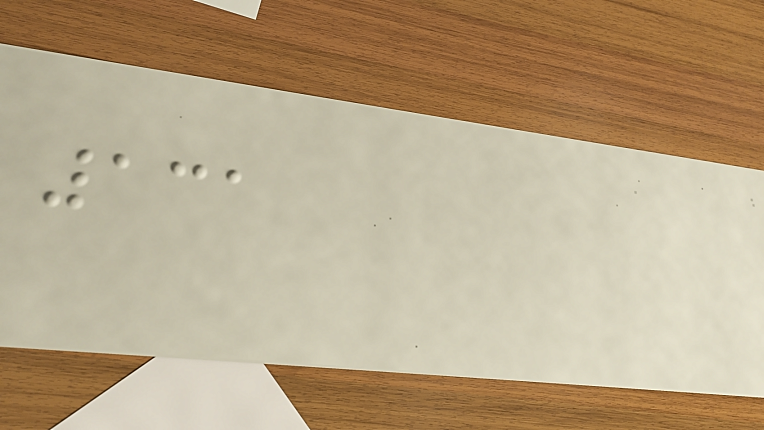131
